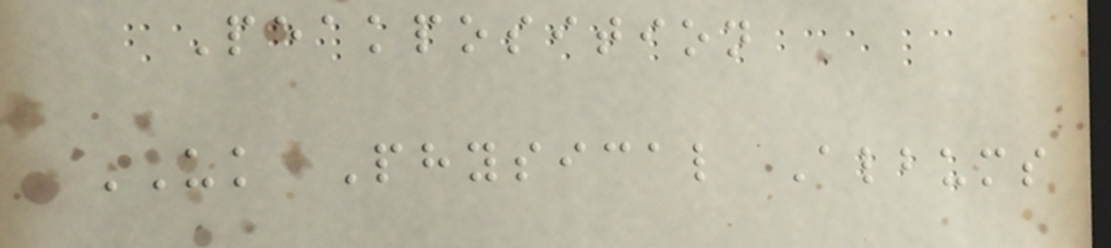Peakposition
UK Physical Albums
